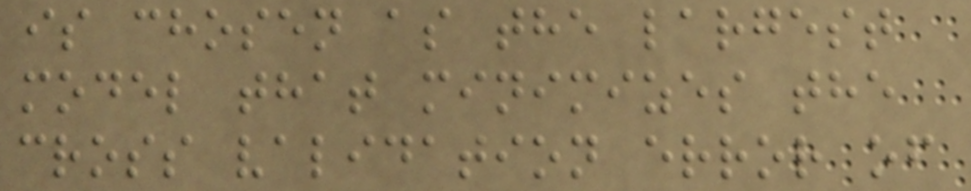is chosen as the largest
model that minimizes the
cross validation error of
